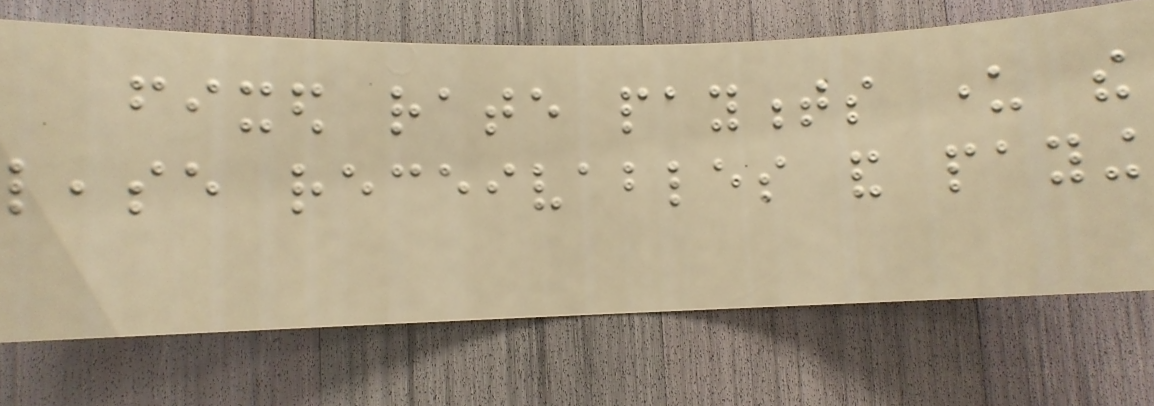fixed rate payments under the
lease receivables and paying
